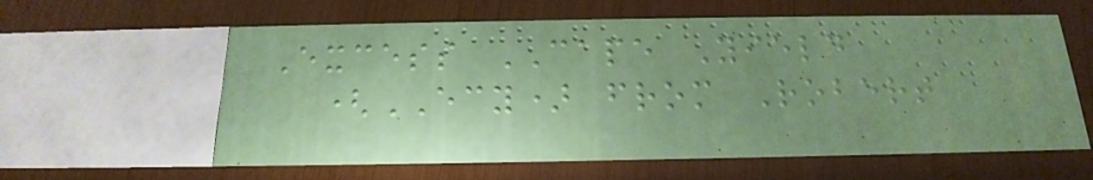Excess CAPE Yield
(ECY) from Robert
